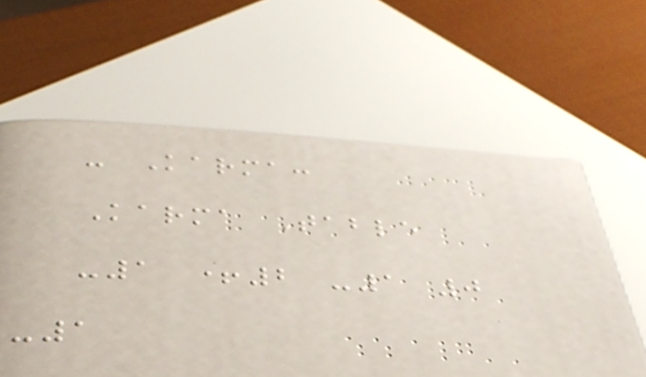- Karma:
Karma Table
-1 +2 -1 0
-1
